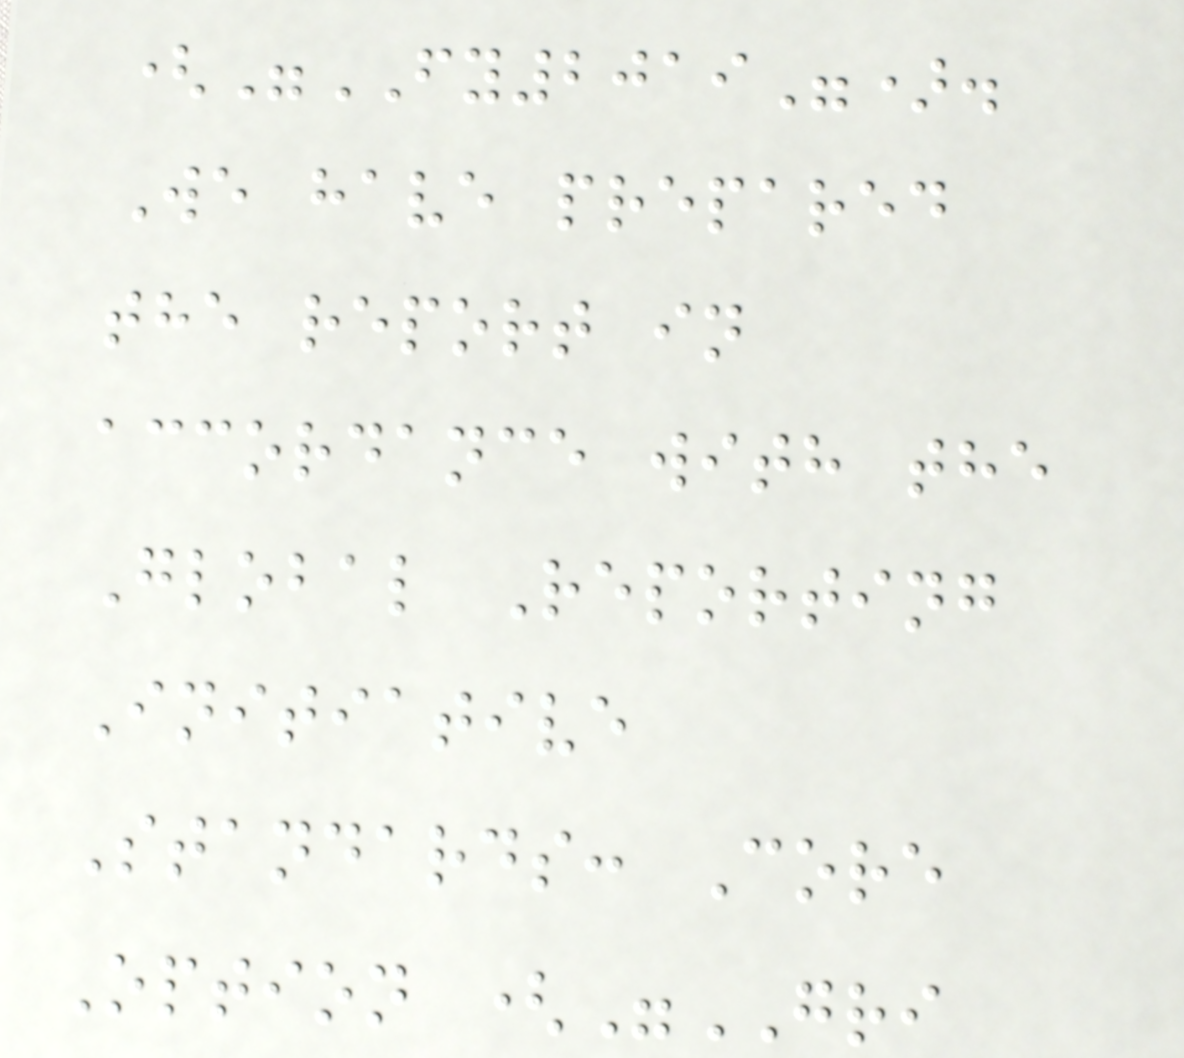("FY2019").
We have prepared
the report in
accordance with the
Global Reporting
Initiative
Standards: Core
Option ("GRI
